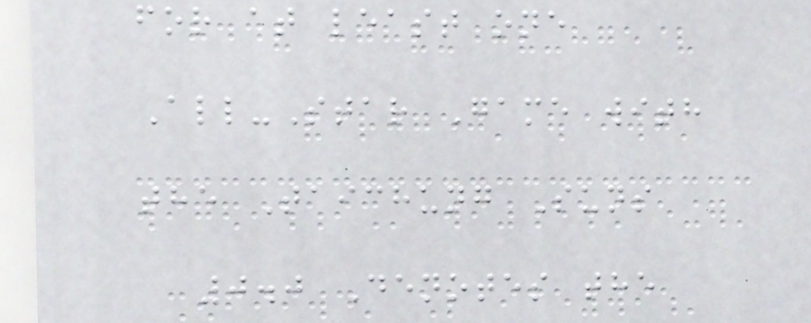for at least one
All-Star Game with
the Taichung Suns
0.0 Denotes the
